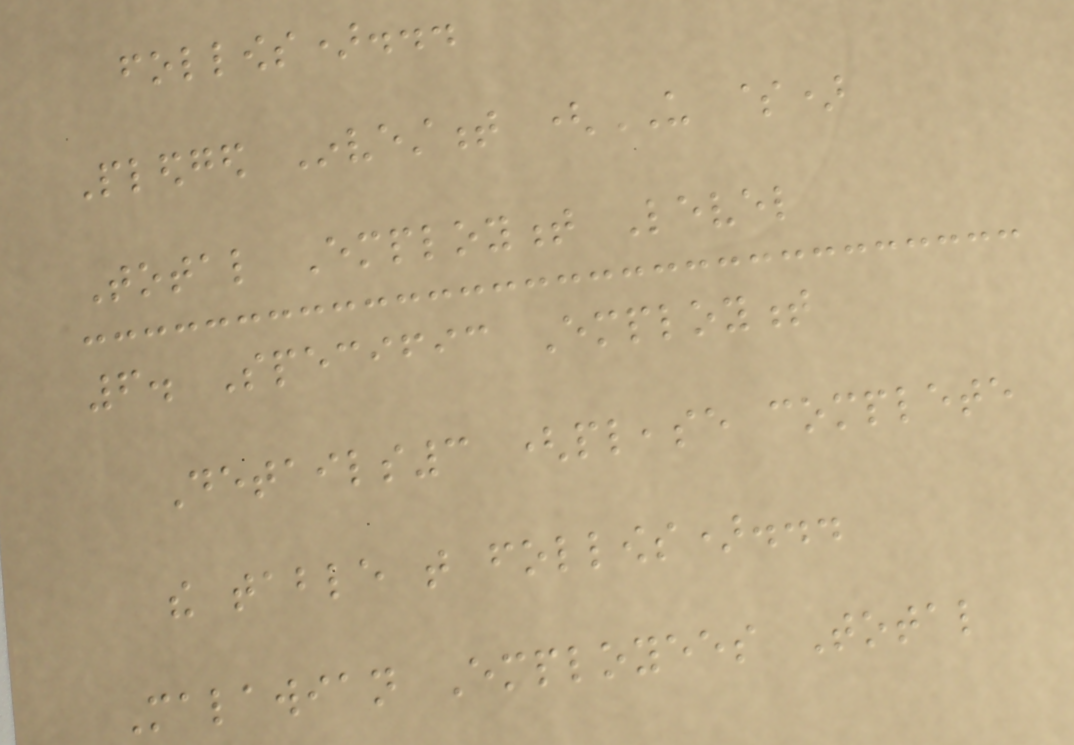follows)...
Pledged Investment (US $)
Total Employment Level
6. Specific Employment
Details3 (please complete
the table that follows)...
Malawian Employees Total
